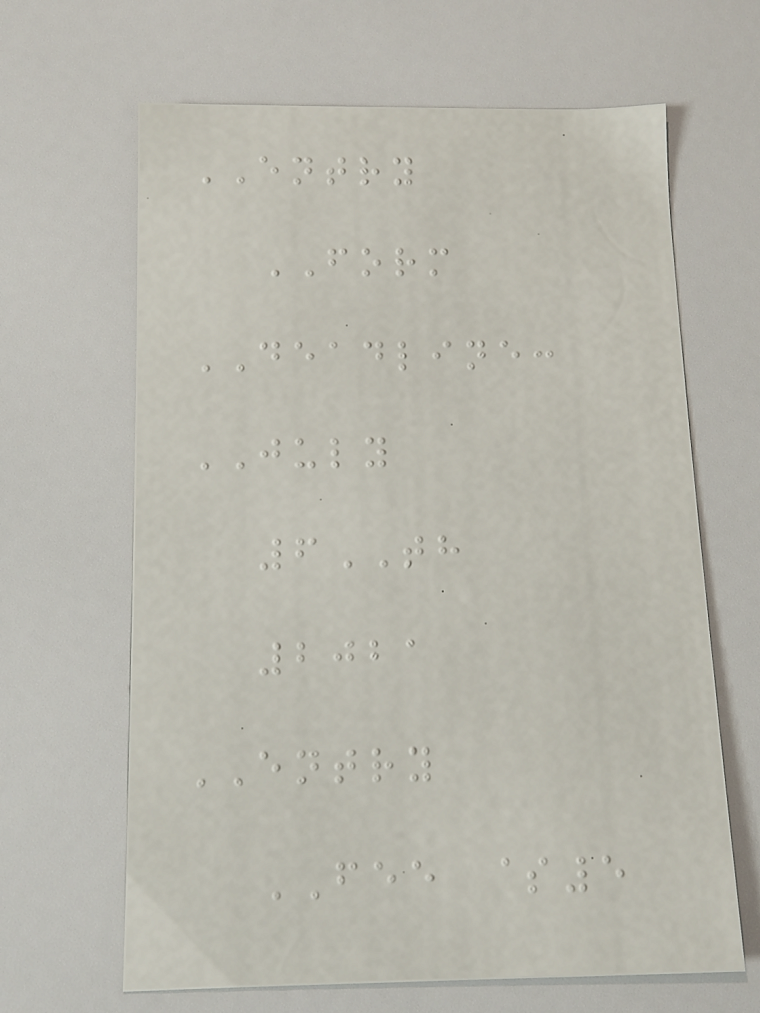ENTRY
FORM
DEADLINE:
JULY
6TH
2021
ENTRY
FEE $5
